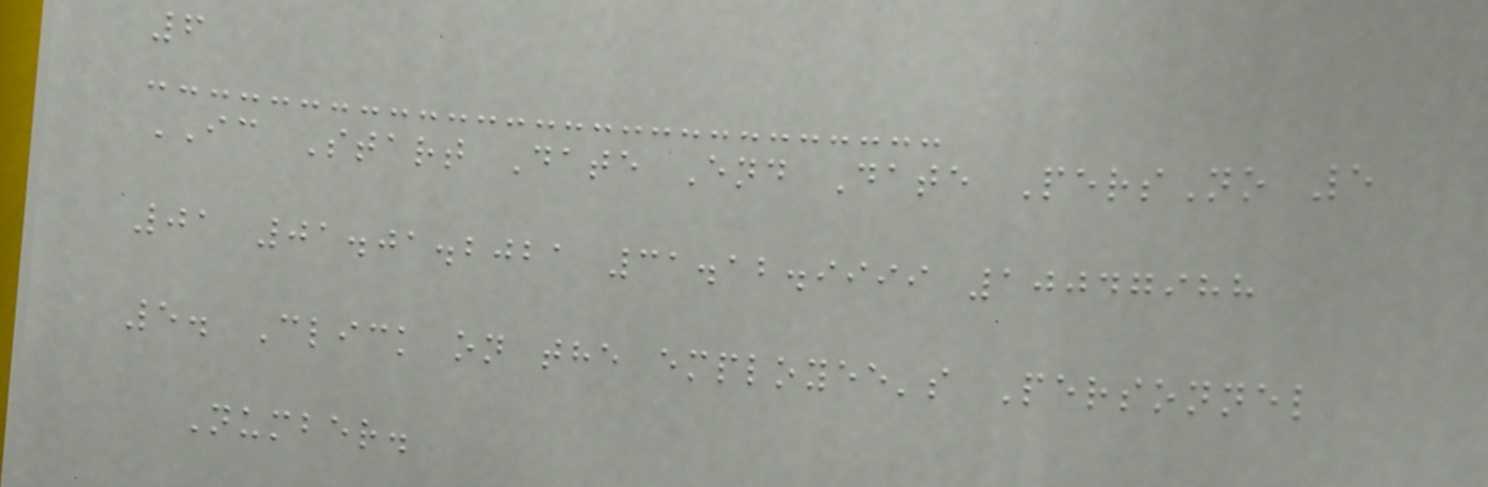6
IC Start Date End Date PersNo 5
01 01.01.2021 31.12.9999 10047988
5. Click on the employee's Personnel
Number.
